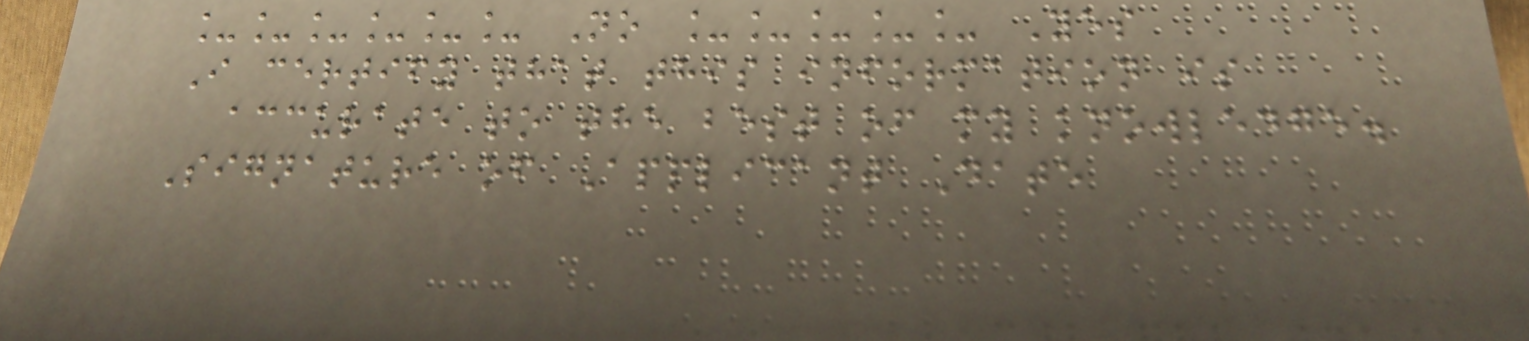______ No _____ Yes
I certify that this information is
accurate to the best of my knowledge.
Signature of Applicant Date
